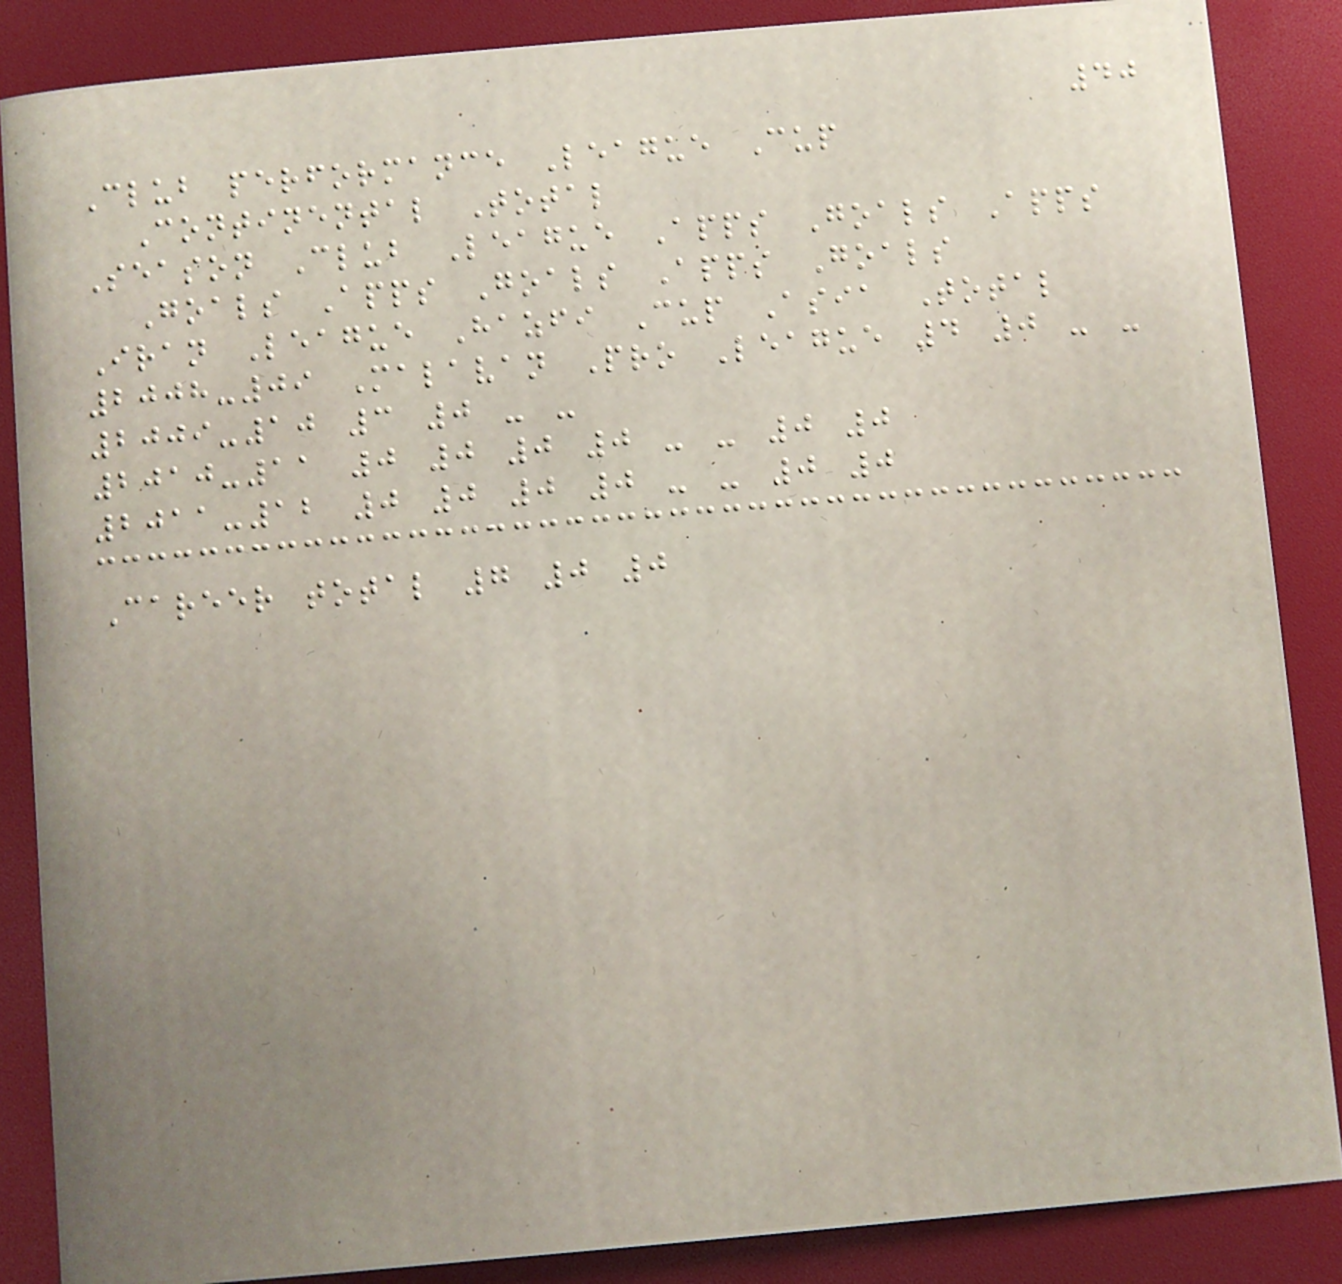40
Club performance League Cup
Continental Total
Season Club League Apps Goals Apps
Goals Apps Goals Apps Goals
Iran League Hazfi Cup Asia Total
2008-09 Malavan Pro League 4 0 - -
2009-10 3 0 - -
2010-11 0 0 0 0 - - 0 0
2011-12 0 0 0 0 - - 0 0
Career total 7 0 0
